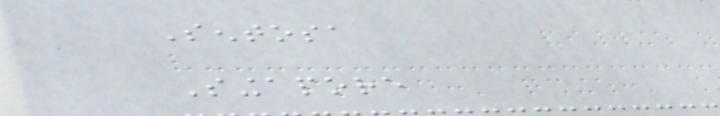Sentosa
Singapore
